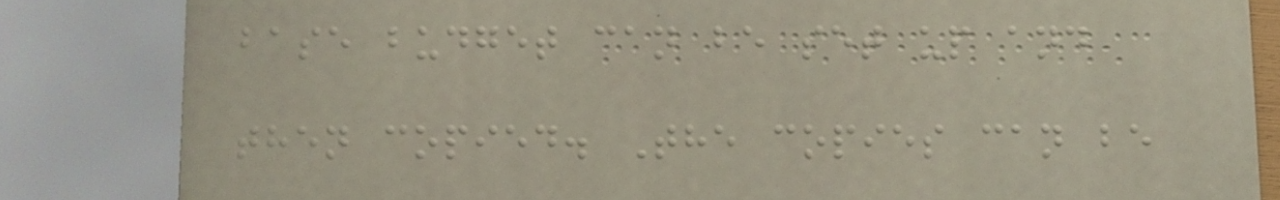base budget can be set up and
then copied. The copies can be
